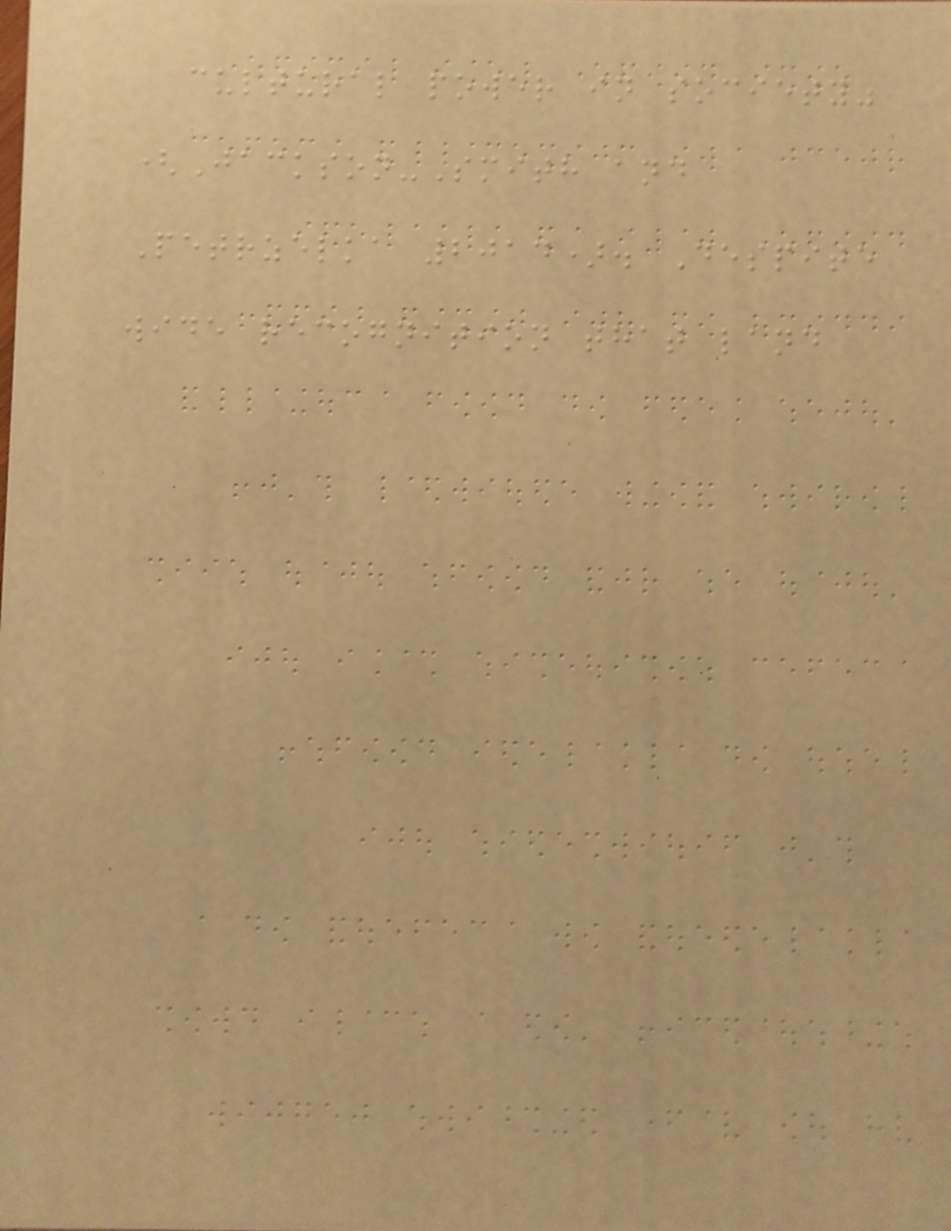cultural power in society"
(Jackson-Smith and
Petrzelka 2014). Despite
wide recognition that land
